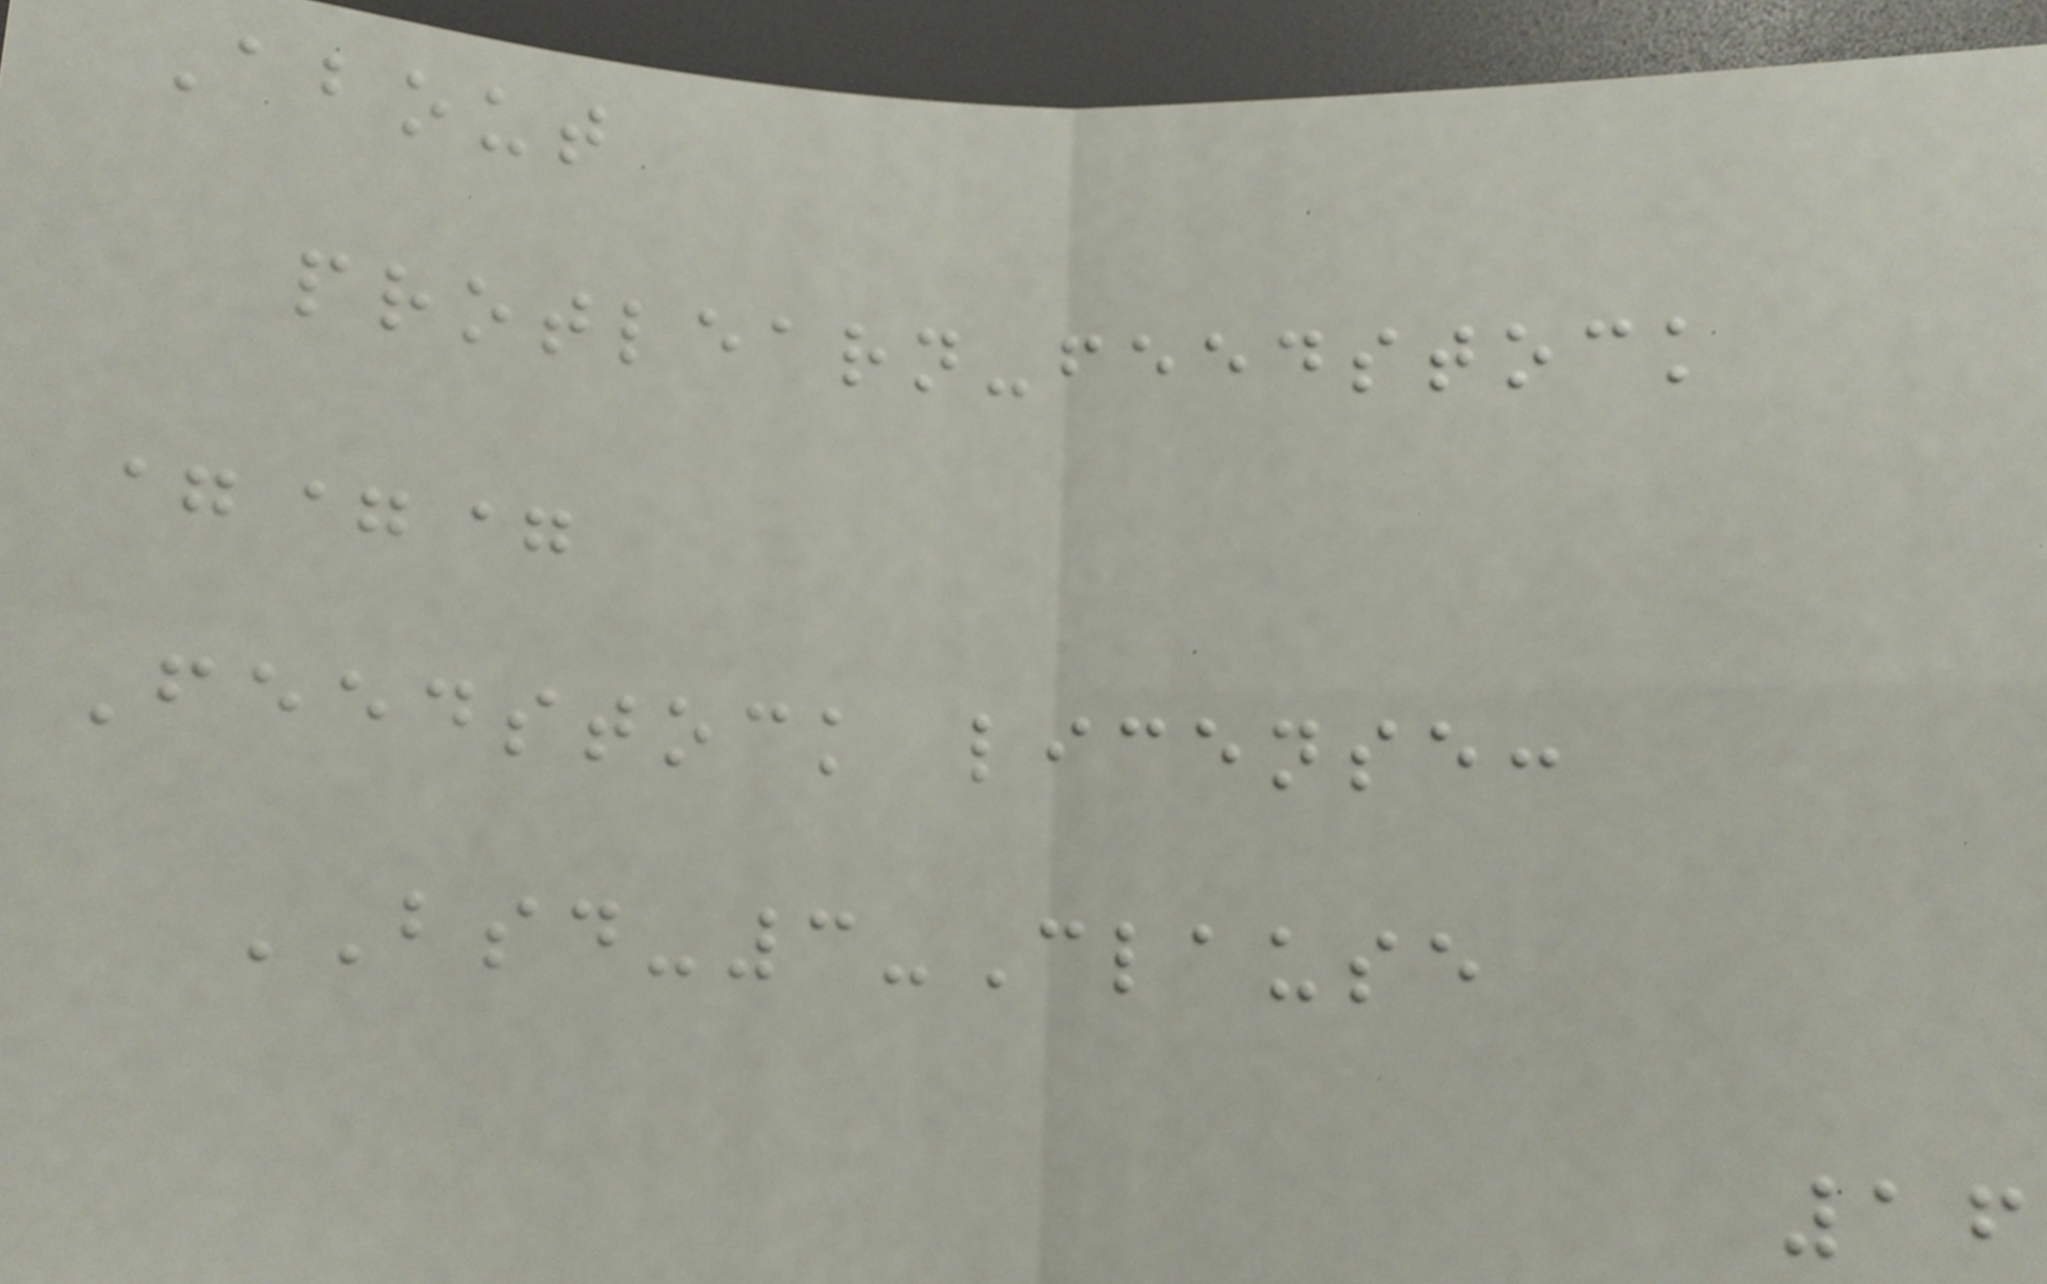About
protlearn-feedstock
===
Feedstock license:
BSD-3-Clause
16
